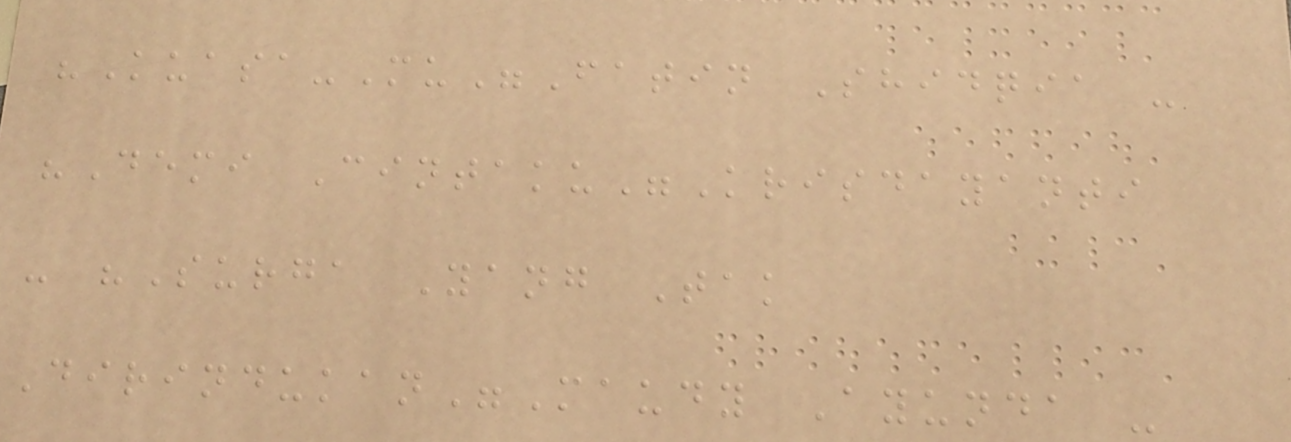"Kuasa-Mu"Fatin Shidqia -
"Demi Cintaku"Krisdayanti
- "Surga Yang Tak
Dirindukan"Maudy Ayunda -
